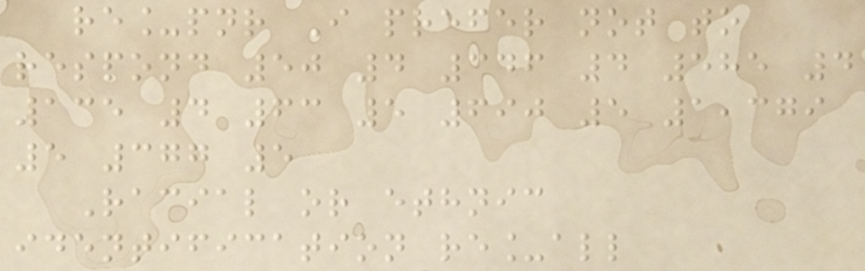re_pnr I prefer not to
respond 50 4 346 4 585 4
135 4 63 5 690 5 1,379
5 377 5
Racial or ethnic
identification re_all
